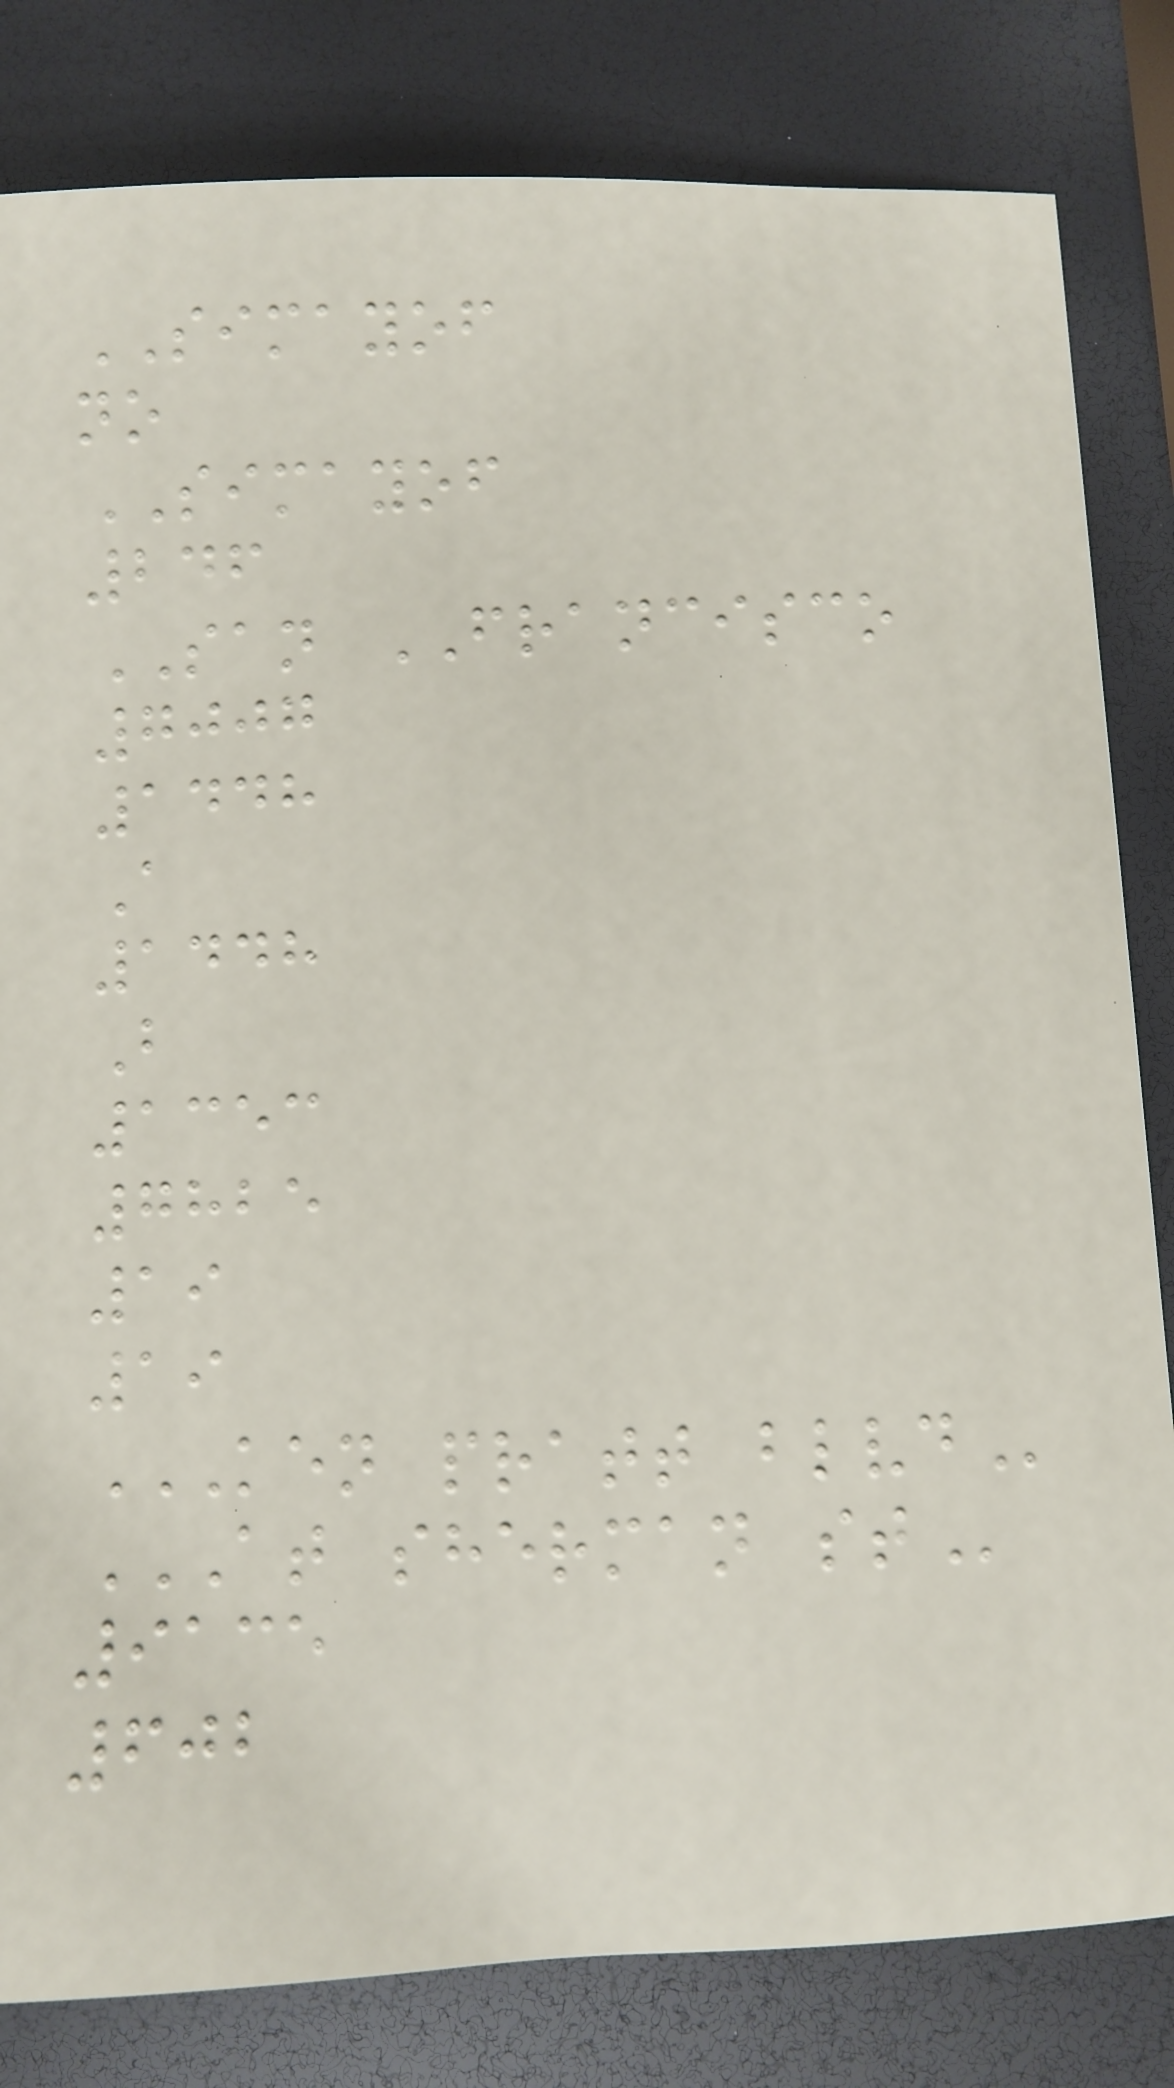SIMAYOF
no
SIMAYOF
246
SAN FRANCISCO
7007
1448
A
1448
B
1353
7825
19
19
KEN PRATT BLVD
AT SHERMAN ST
9135
602
